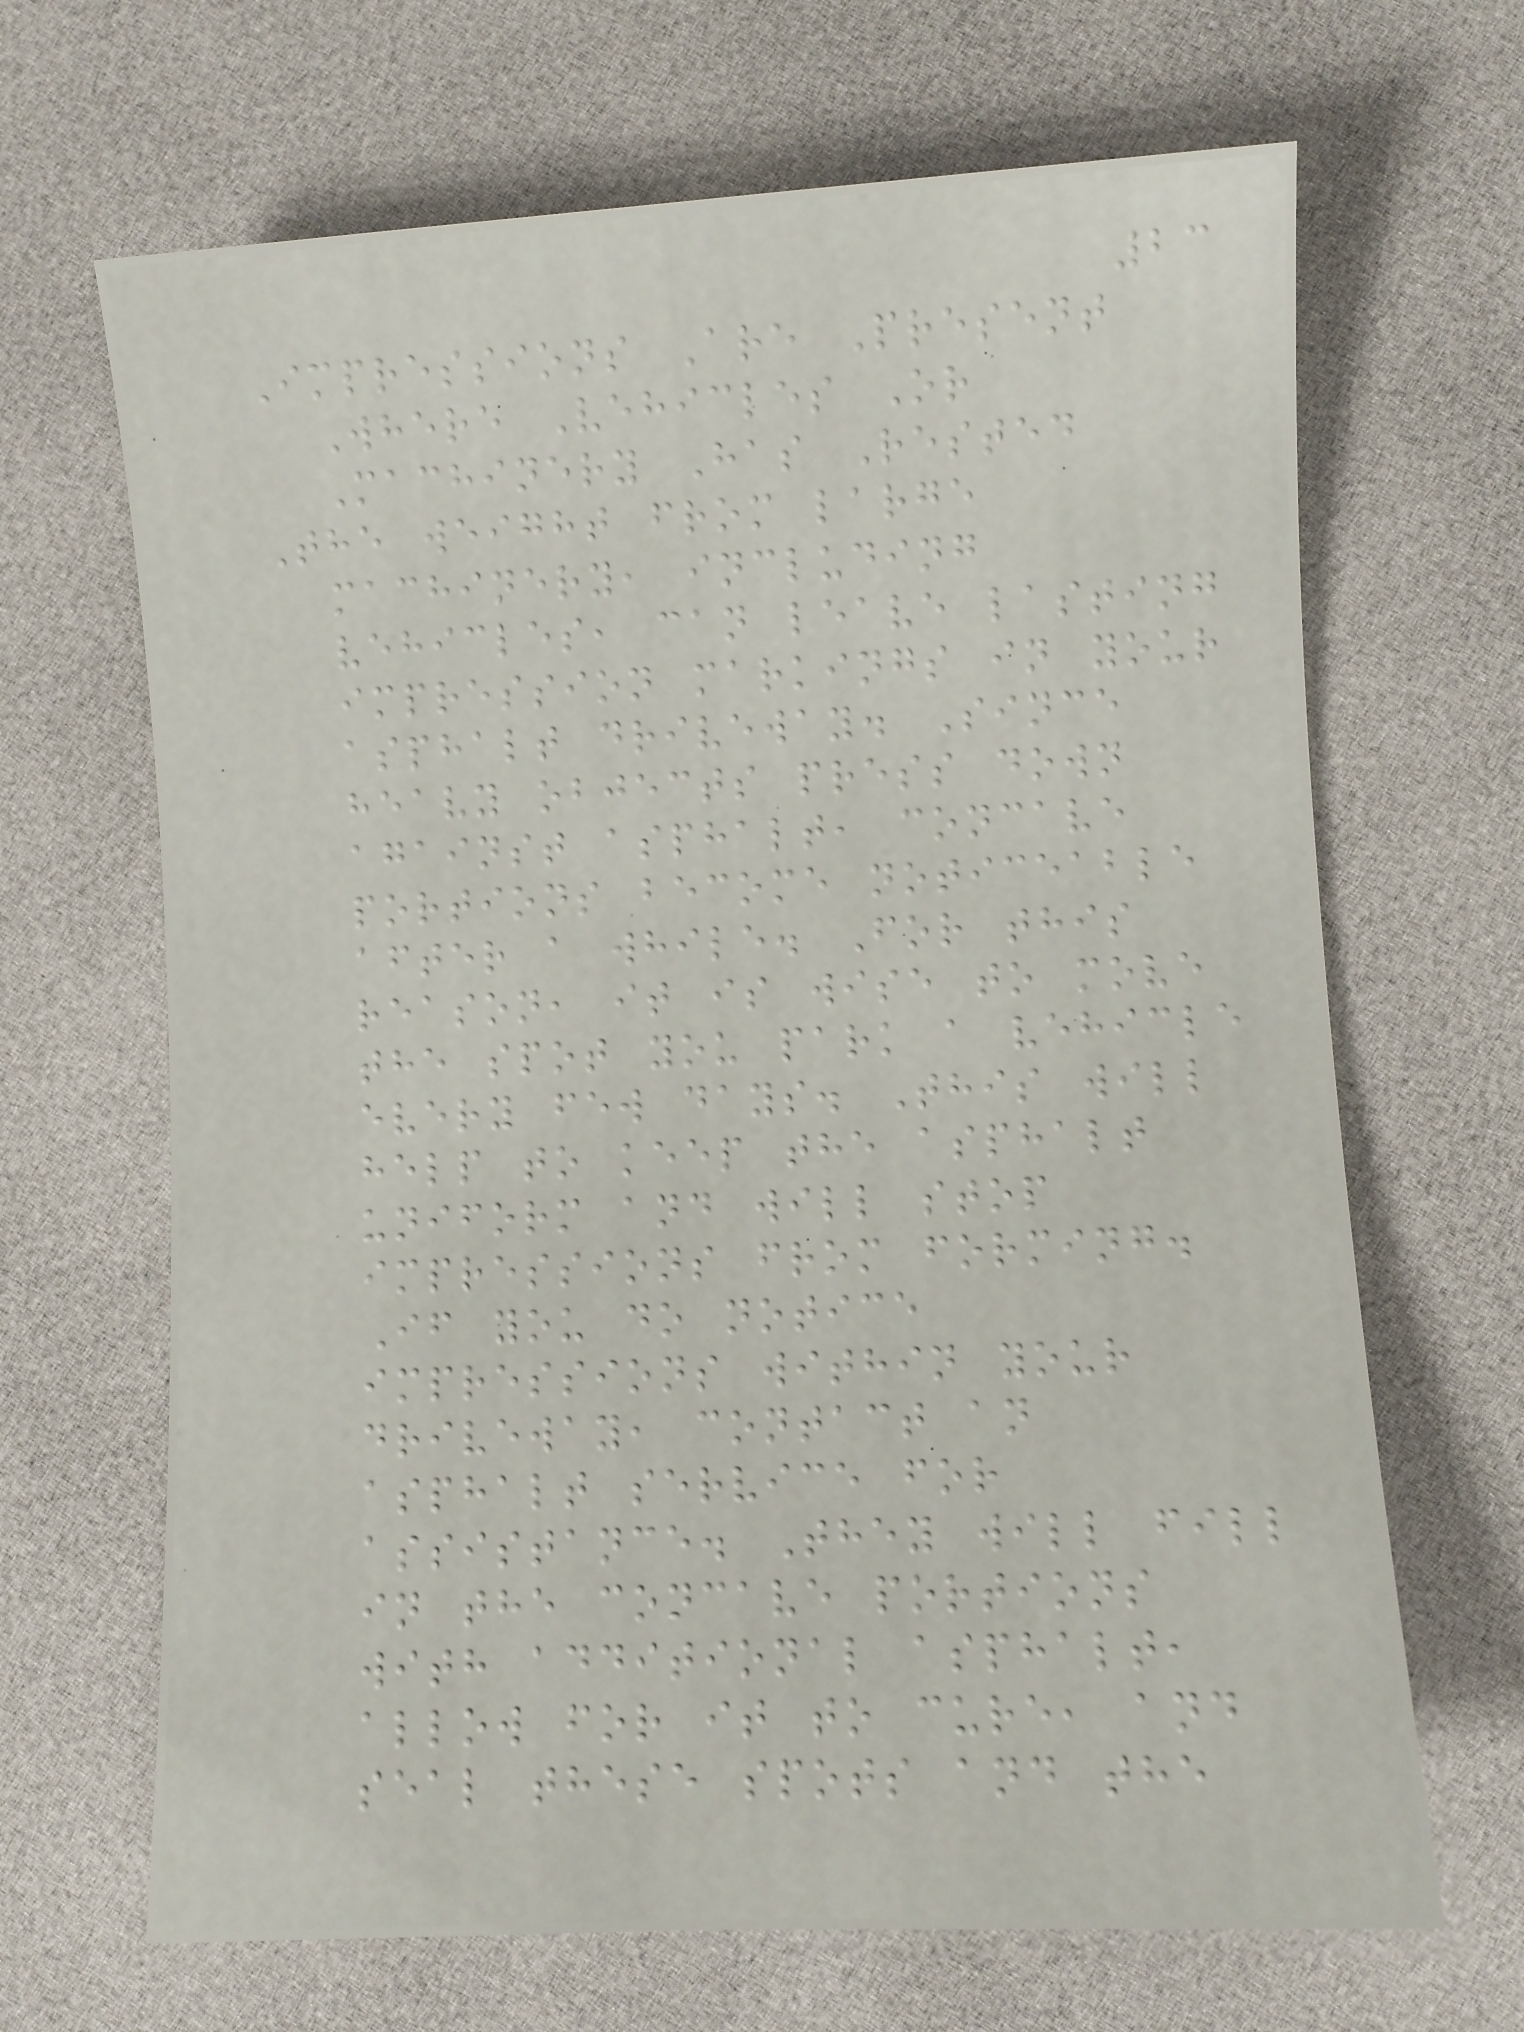23
Impressions Are Present
Where Vehicles Or
Machinery Has Rested
The weight from large
machinery, including
vehicles, can leave lasting
impression markings in your
asphalt driveway. Since
heavy objects press down
against asphalt, concave
portions become noticeable
after a while. For this
reason, it is wise to move
the spot you park a vehicle
every few days. This will
help to keep the asphalt
uniform and will stop
impressions from forming.
If you do notice
impressions within your
driveway, contact an
asphalt service for
assistance. They will fill
in the concave portions
with additional asphalt,
allow for it to cure, and
seal these spots and the
